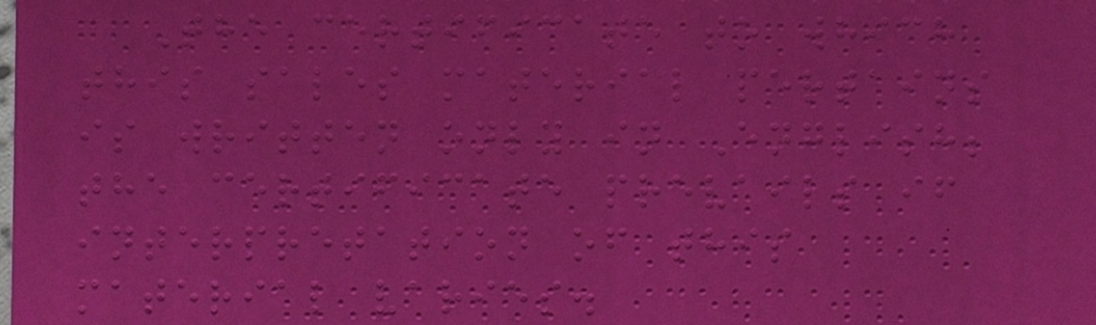The certificate to which
this sales material pertains
is written only in English;
the certificate prevails if
interpretation of this
material varies.
